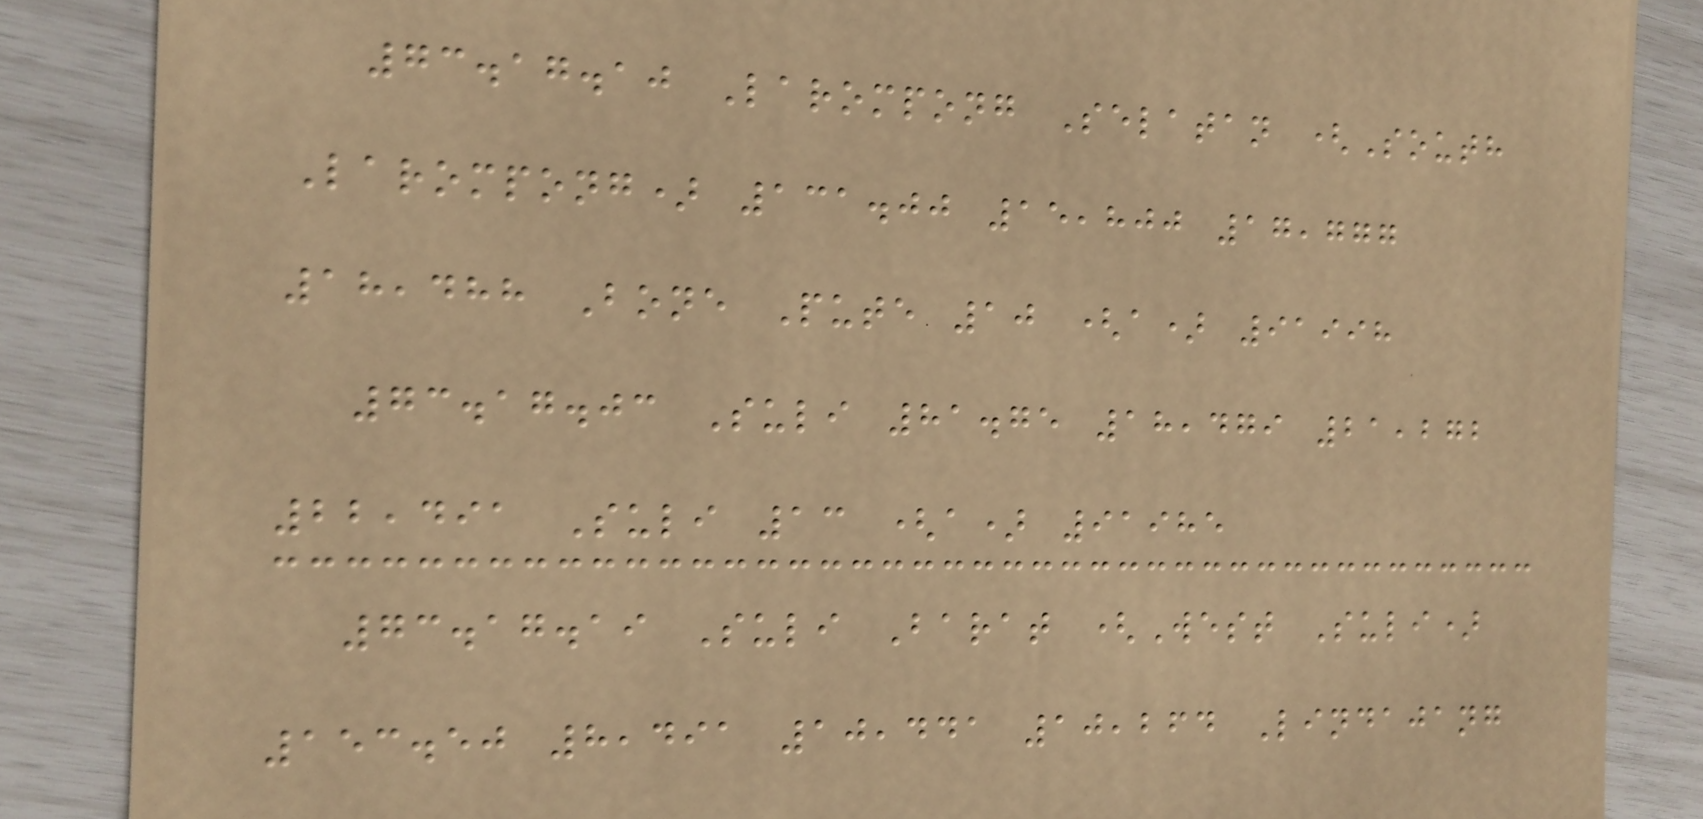73.17.10 Larompong Selatan (South
Larompong) 131.00 15,800 17,777
18,488 Bone Pute 10 (a) 91998
73.17.03 Suli 81.75 18,479 21,272
22,491 Suli 13 (a) 91985
73.17.19 Suli Barat (West Suli)
153.50 8,491 10,441 10,264 Lindajang
